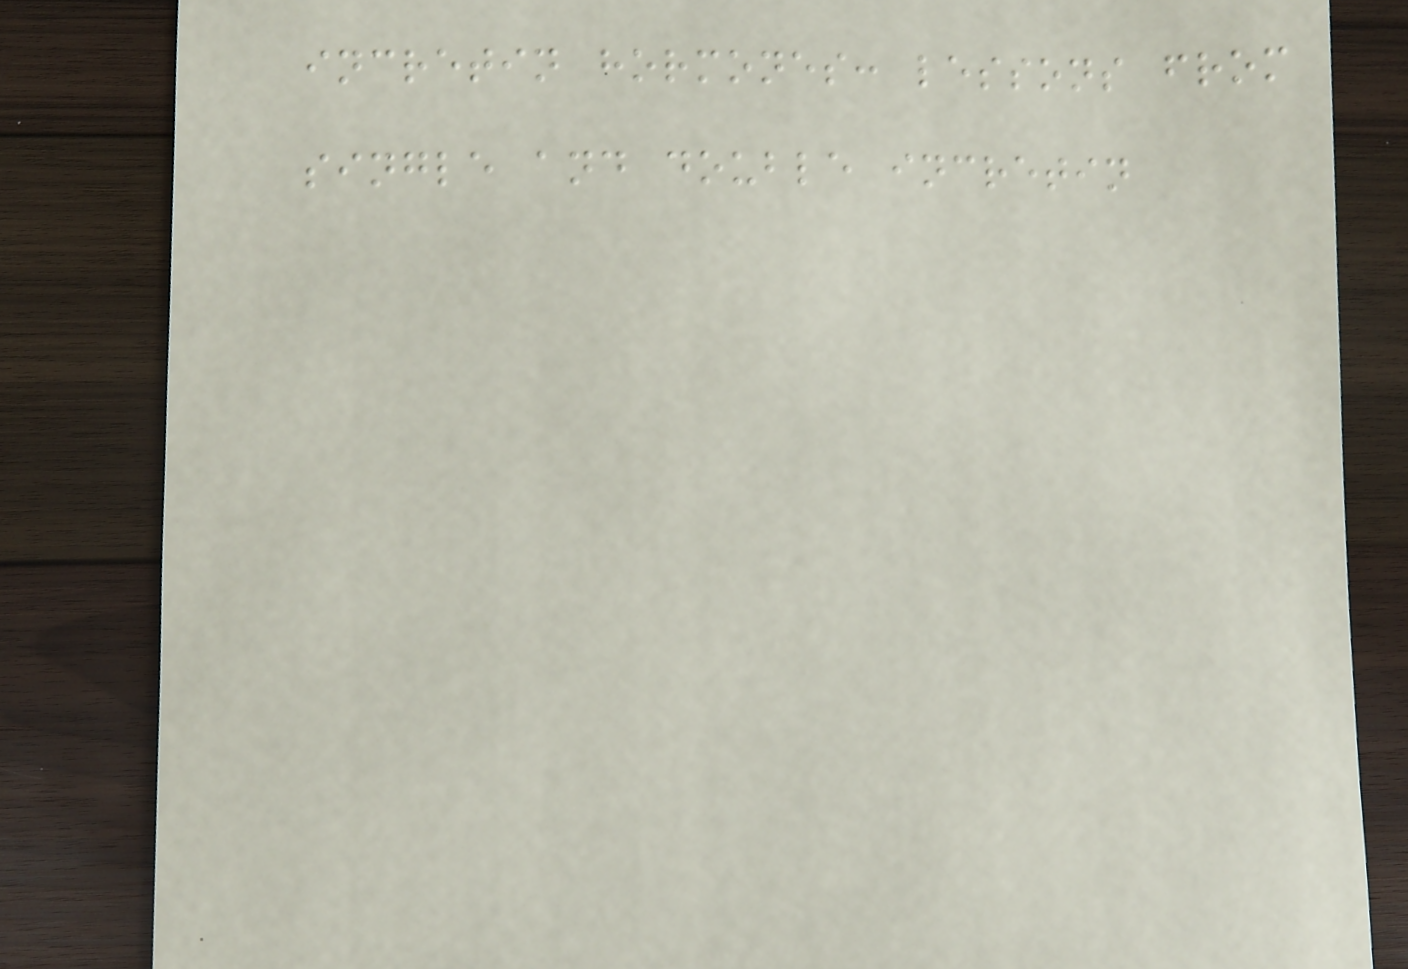incretin hormones: lessons from
single and double incretin
